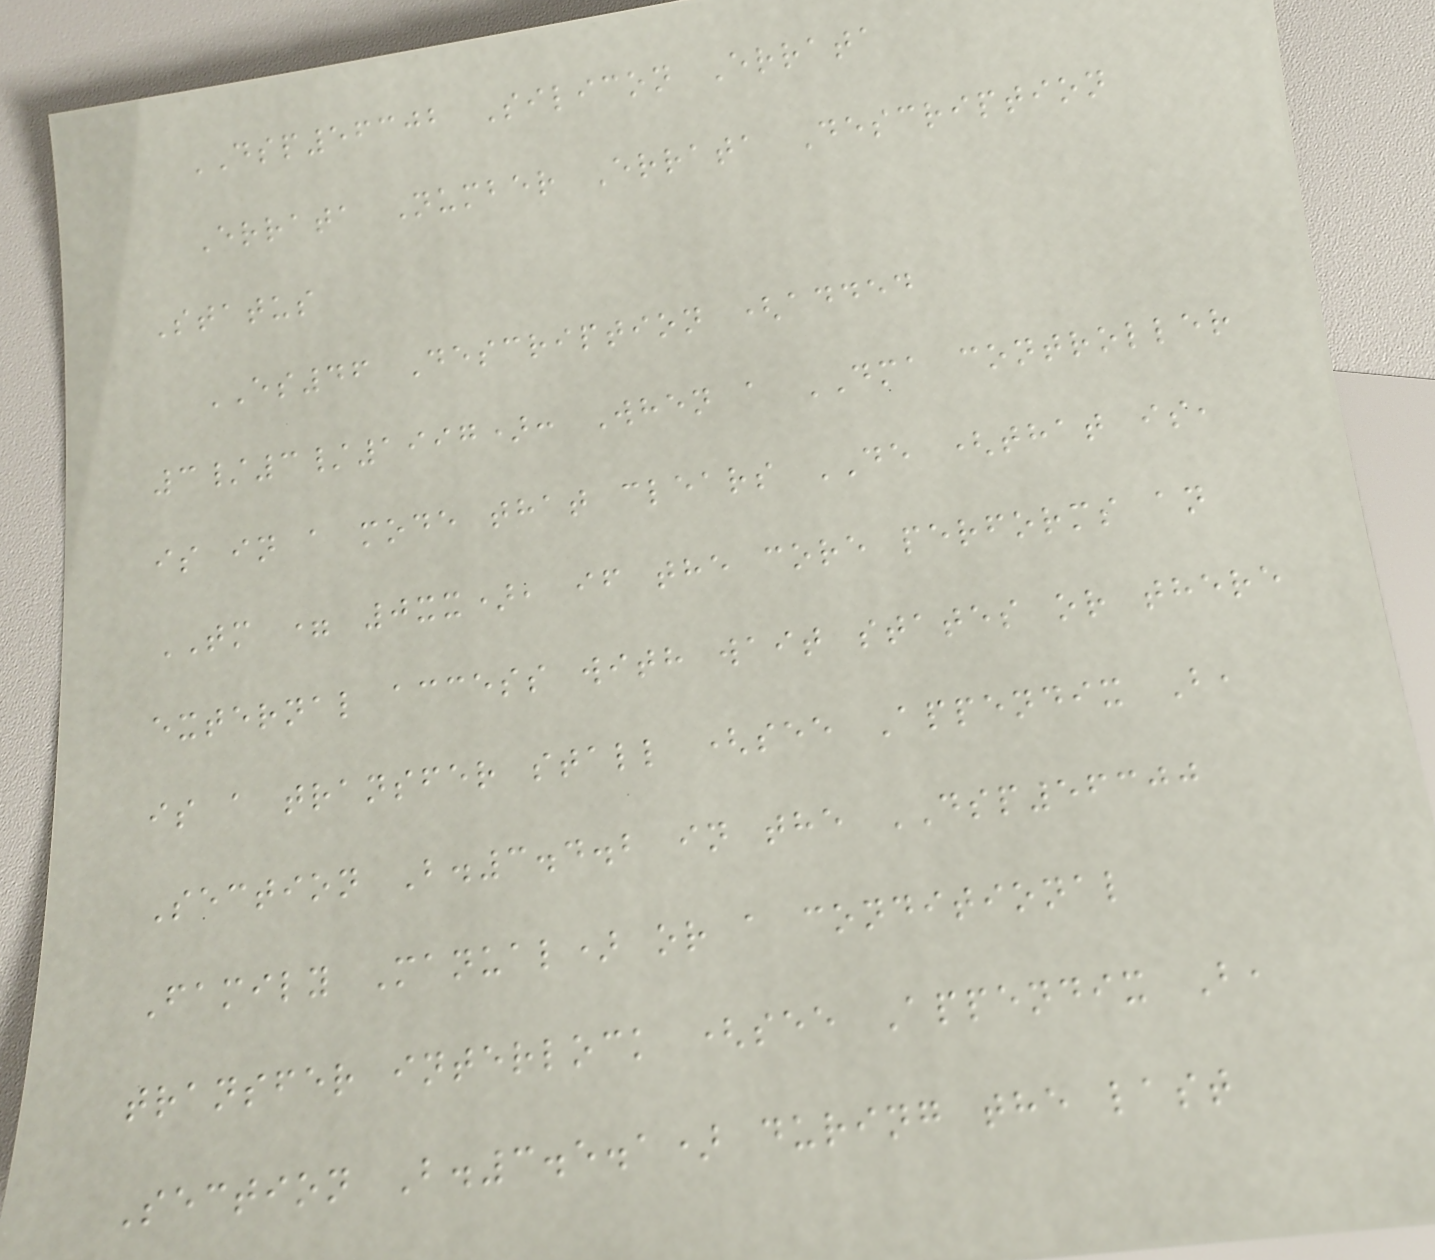DSP56302 Silicon Errata
Errata Number Errata Description
Status
ES46 Description (added
3/3/1997): When a DMA controller
is in a mode that clears DE (that is,
TM = 0xx), if the core performs an
external access with wait states or there
is a transfer stall (see Appendix B,
Section B.3.4.2 in the DSP56300
Family Manual) or a conditional
transfer interlock (see Appendix B,
Section B.3.5.1) during the last
